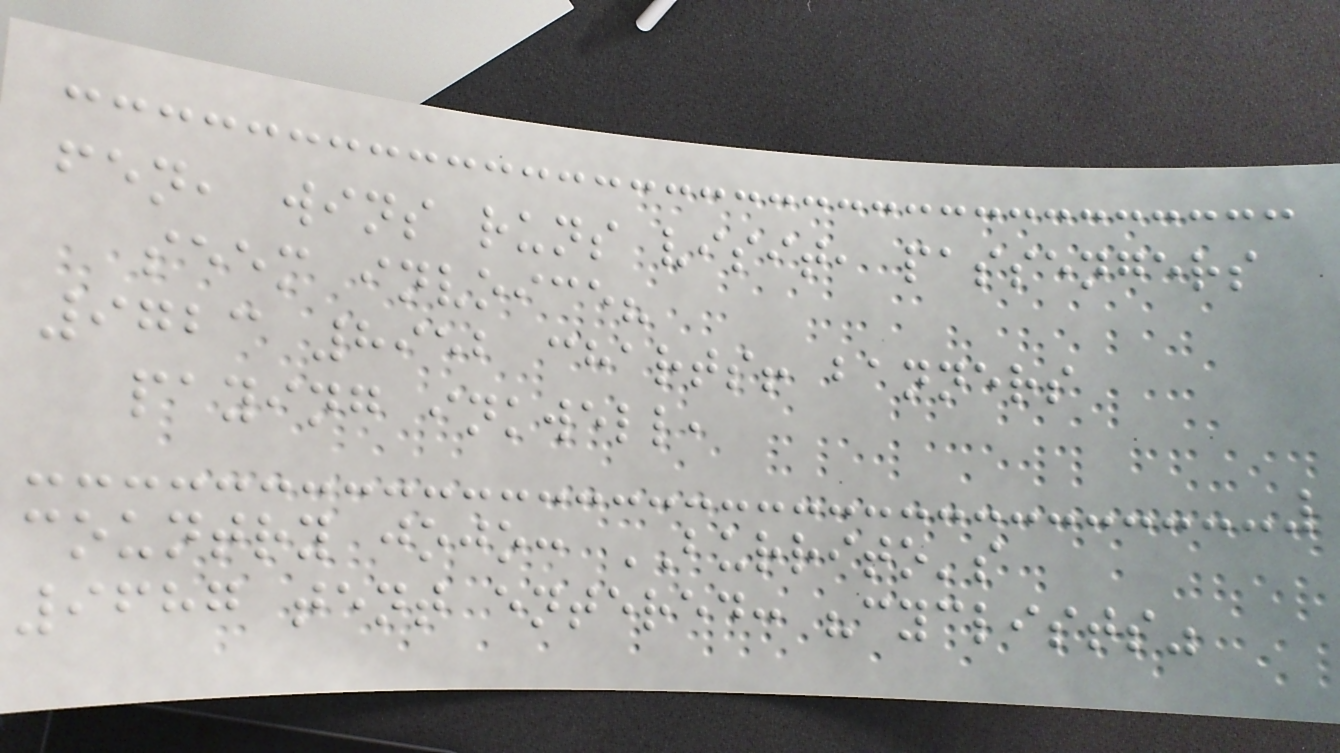fen, wins runs visit, passengers
seem invoice?
9723 8952 charts! banners
paying inkwell,
country jojo: BURRITO's
9687 tent entered: "cyclists"
